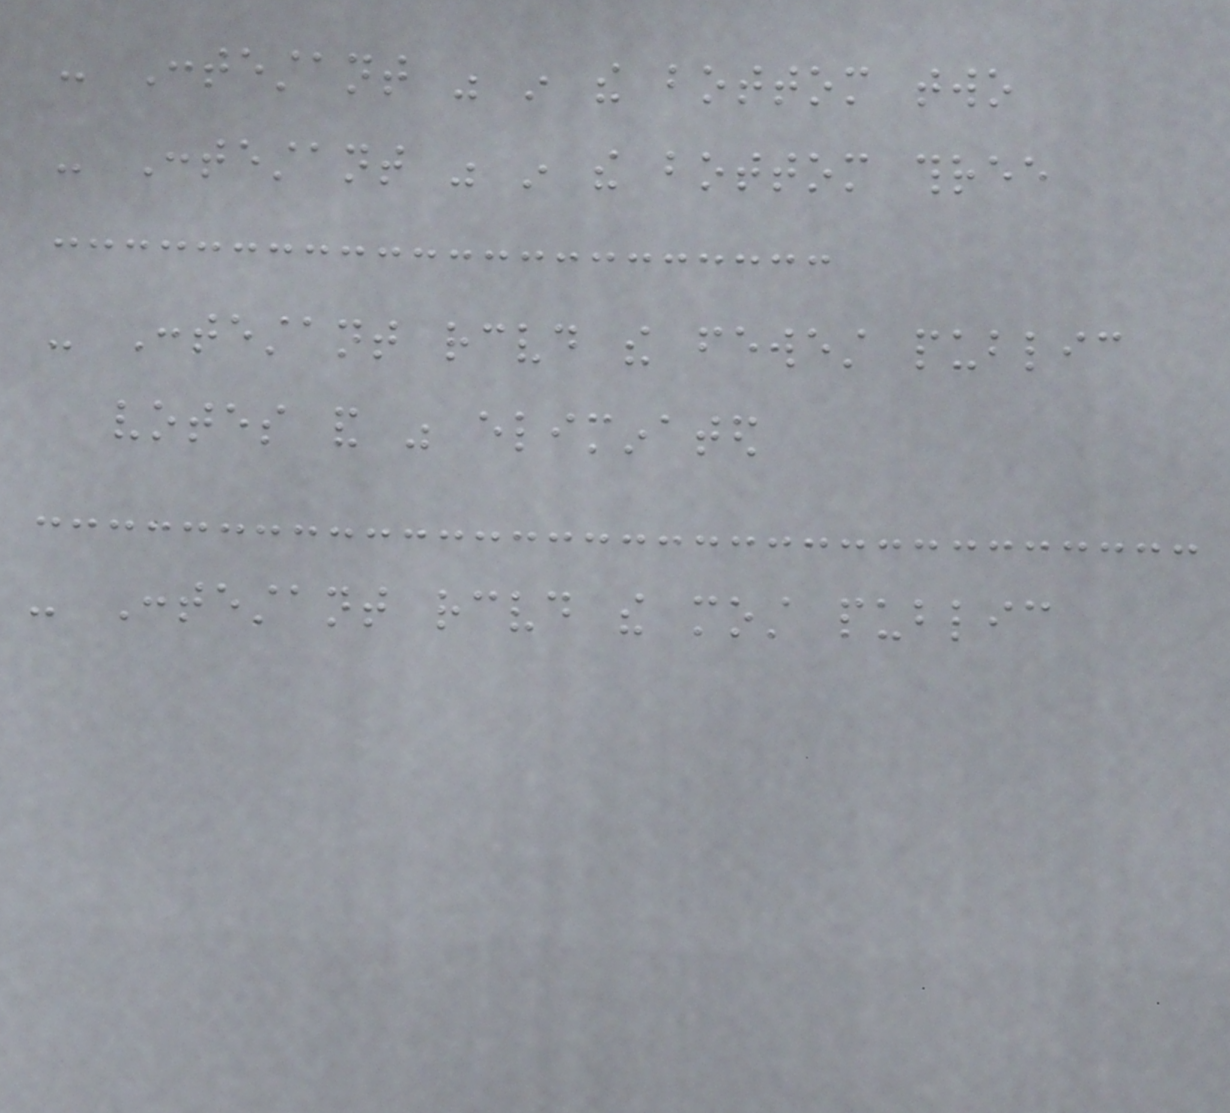- Contestant was in the bottom two
- Contestant was in the bottom three
- Contestant received the fewest public
votes and was eliminated
- Contestant received the most public
